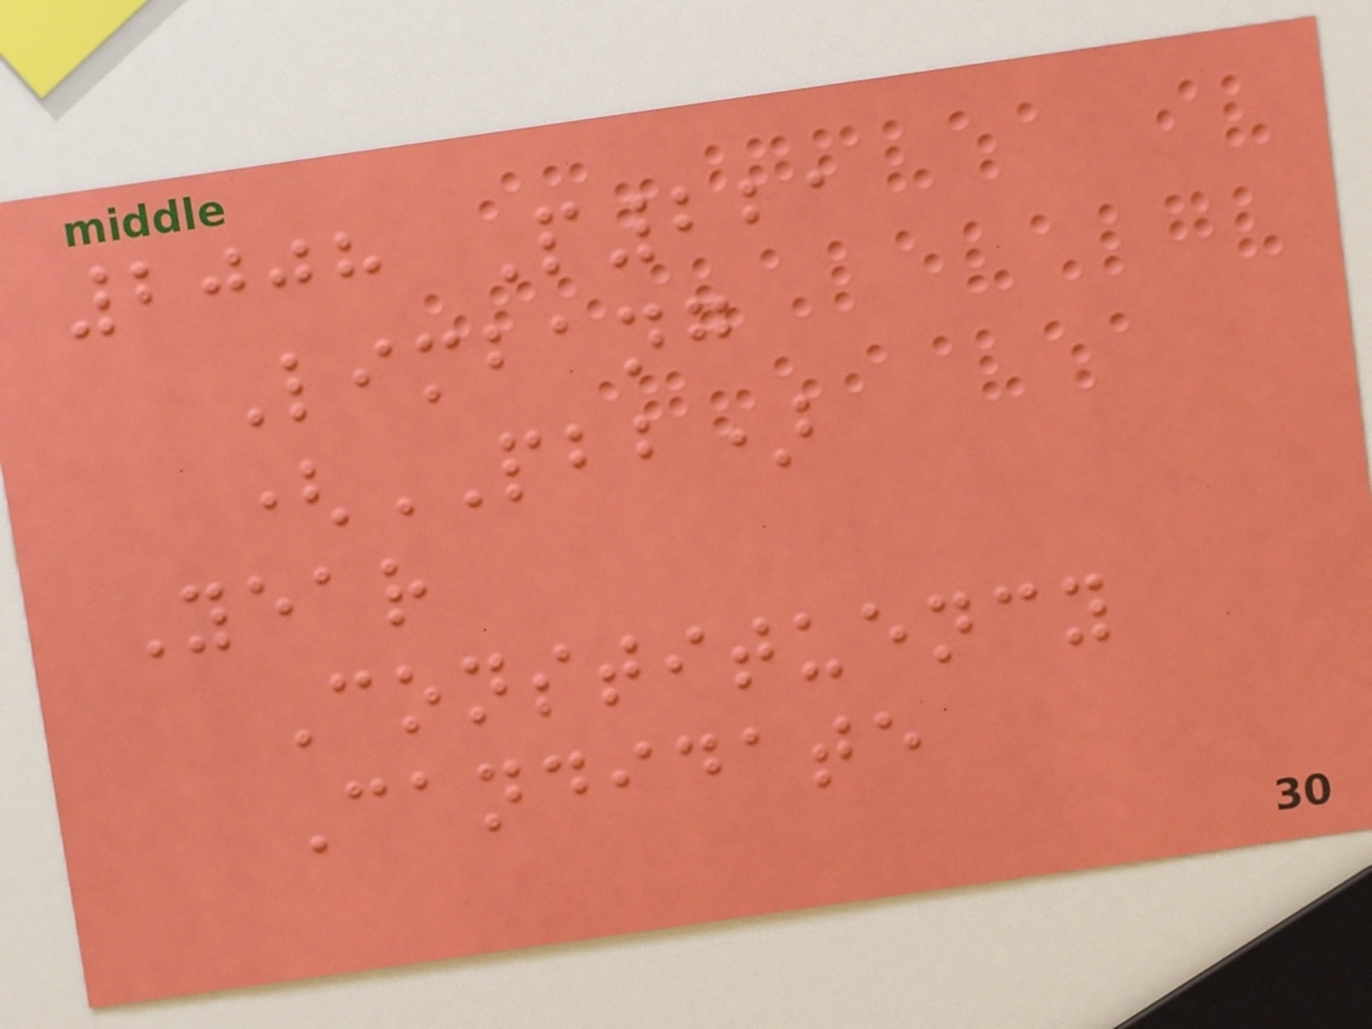2008 P221
Limbang
(PBB)
Year
Constituency
Candidate
